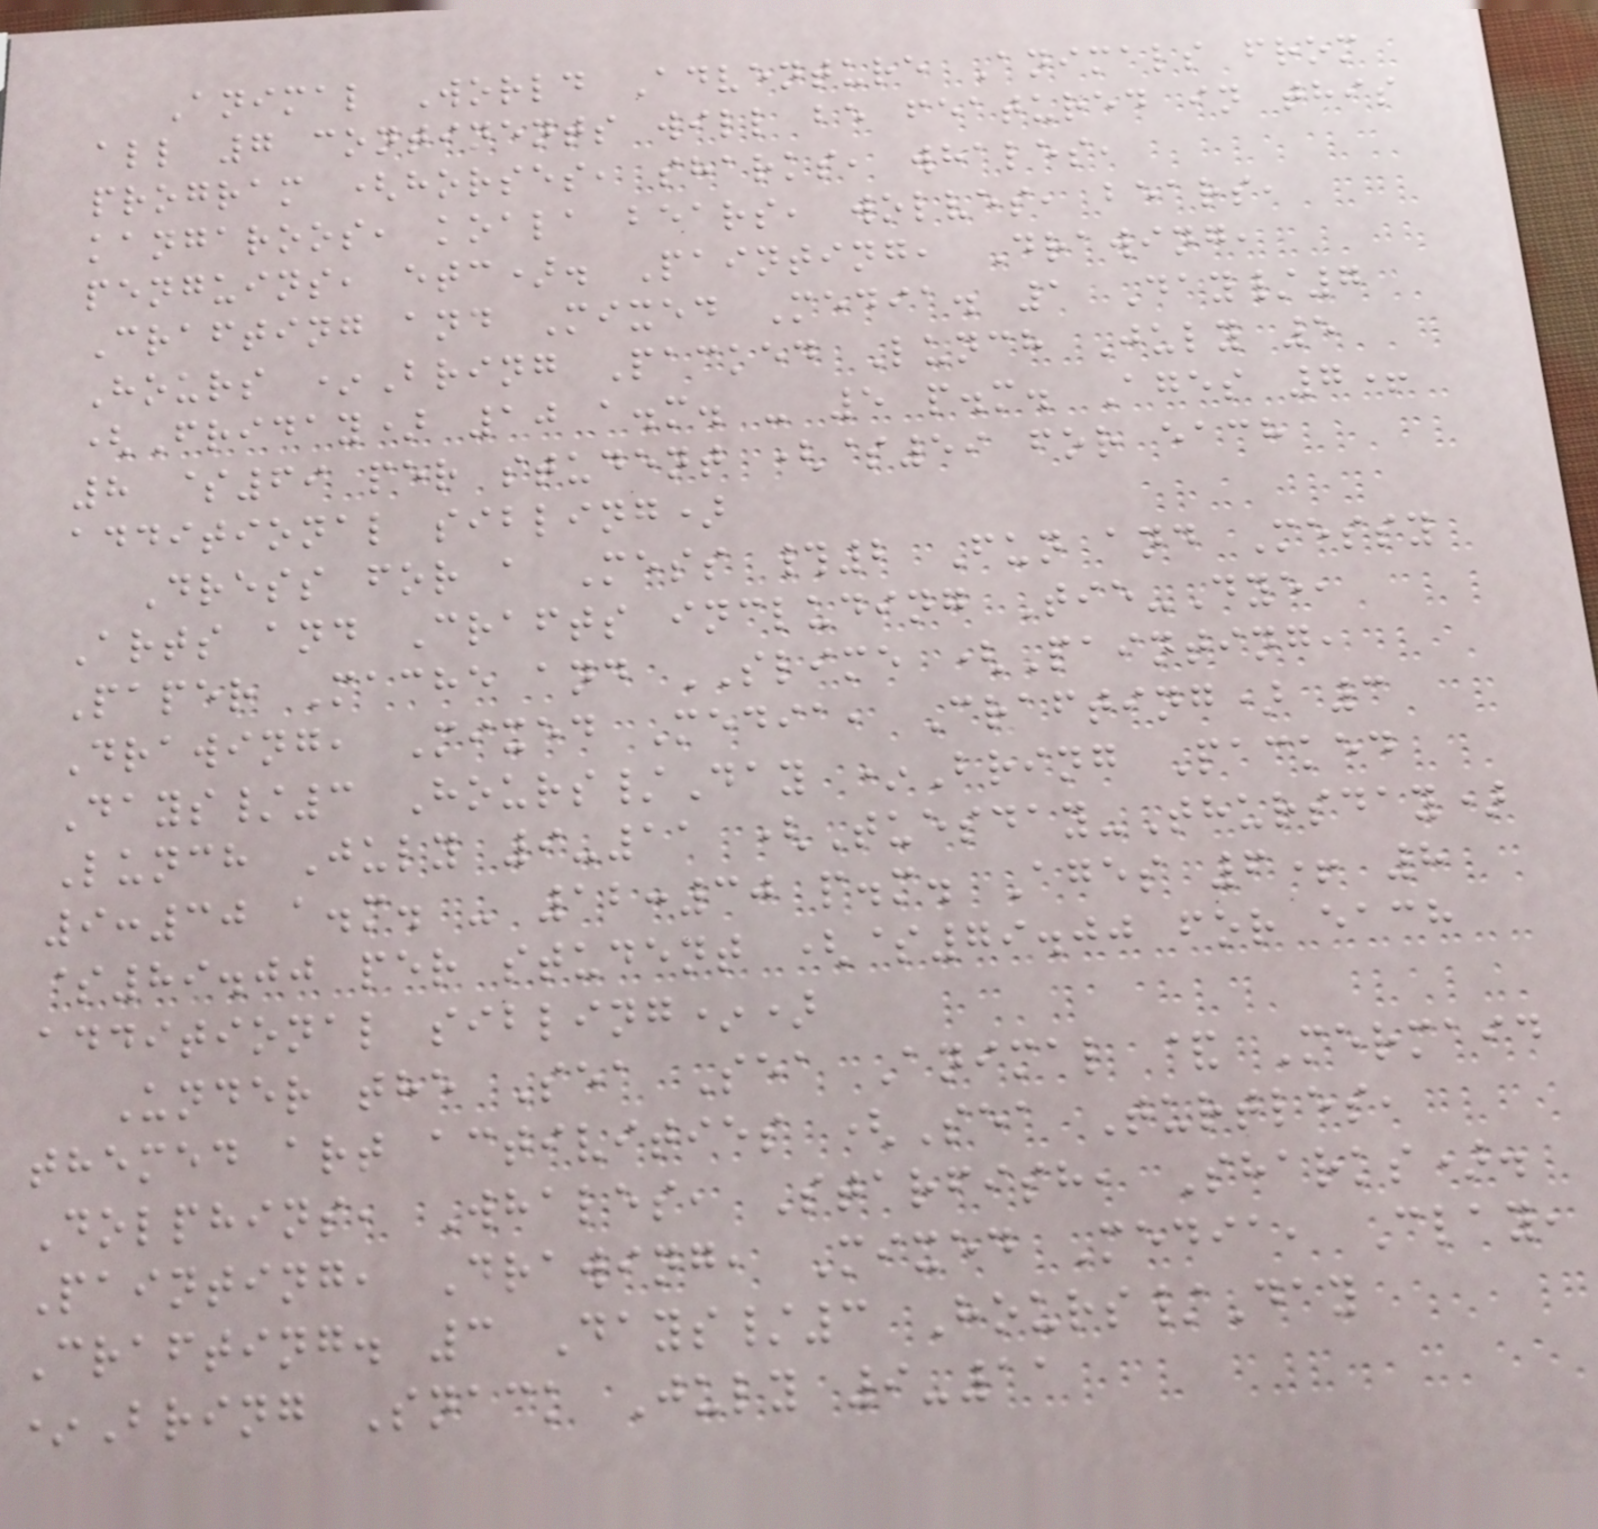Animal World Adventure Animals from
all 7 continents will be featured in this
program (horses, sharks, whales,
kangaroos, koala bears, wolves, bears,
penguins, etc). Painting, Drawing,
Crafting and Mixed Media. 1 Day/7
Hours *Bring Packed Lunch July 5
(Friday) 10 a.m. - 5 p.m. Ages 7+
8 $69 per student ($59 for each
additional sibling)
Dress for a Mess #2 Fun and Messy
Arts and Crafts including Tie-Dye,
Paper Mache and SLIME (Painting,
Drawing, Mixed Media, Crafting) 3
Days/3 Hours/Day *Bring Packed
Lunch July 9-11 (Tuesday-Thursday)
9:30 a.m. - 12:30 p.m. Ages 6+ 8
$89.00 per student ($79.00 for each
additional sibling*)
Under the Sea Sea Animal & Mermaid
themed art activities (Sea Turtles,
Dolphins, Whales, Starfish, Sharks).
Painting, Drawing, Mixed Media, Clay,
Crafting. 3 Days/3 Hours/Day
*Bring Snack July 9-11
